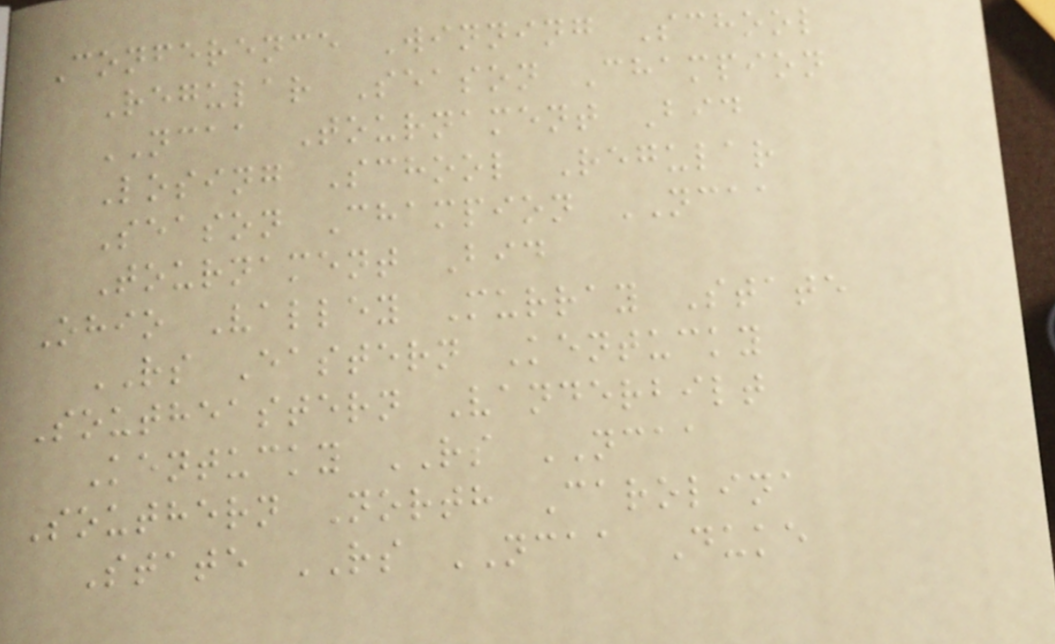Conference Winning School
Regular Season Champion
NCAA Tournament Bid
Losing School Regular
Season Champion NCAA
Tournament Bid
Ohio Valley Murray State
RS Eastern Kentucky
Southeastern Vanderbilt
Kentucky RS NCAA
Southern North Carolina
State RS NCAA Duke
